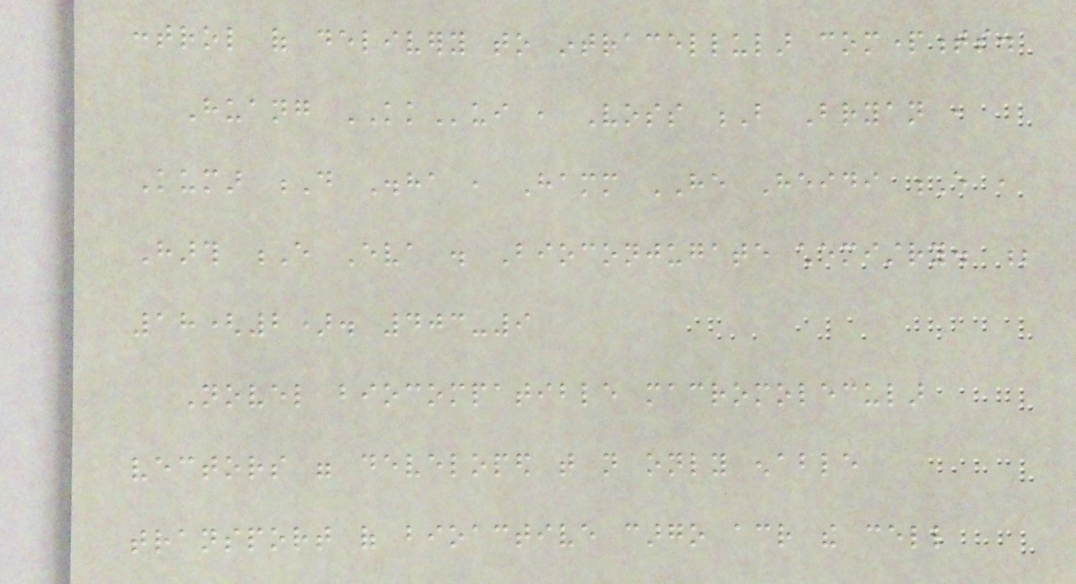control of delivery to intracellular compartments.
Huang KKui , Voss B Bryan ,
Kumar D Disha , Hamm HE Heidi E ,
Harth E Eva . Bioconjugate chemistry. ;
18(2). 403-9
Novel biocompatible macromolecular
vectors were developed that not only enable
transport of bioactive cargo across the cell
